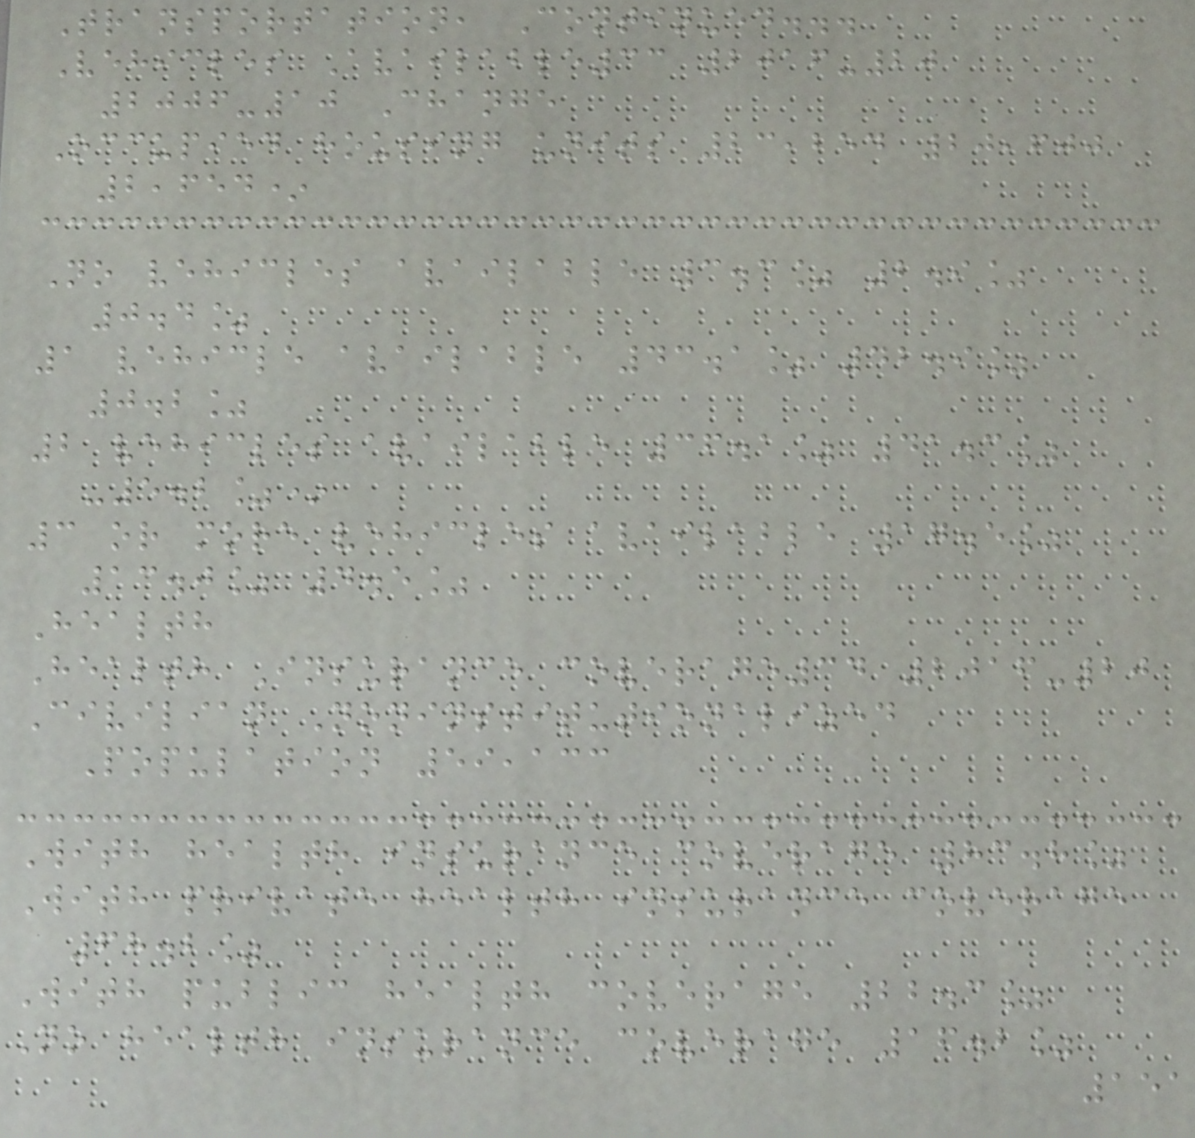Transportation, Continued...
Vehicles Available33 2016-20
2006-10 Change
Occupied housing units 23,254 20,600
2,654*
No vehicles available 3.3% 2.9%
0.4%
1 vehicle available 43.1% 42.9%
0.2%
2 vehicles available 36.1% 41.3%
-5.2%*
3 or more vehicles available 17.5%
13.0% 4.5%
Health
Health Insurance coverage34 2016-20
Civilian Noninstitutionalized
Population 59,133
With health insurance coverage 83.8%
With private health insurance coverage
68.2%
With public health coverage 22.3%
No health insurance coverage 16.2%
151
